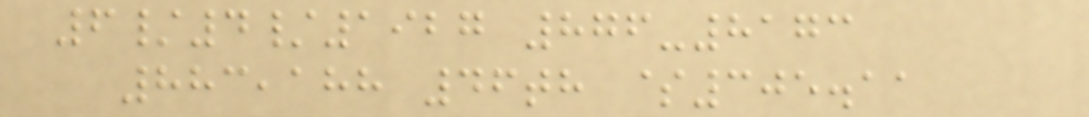6/4/1927 876-8173
883,188 46th $305.11
